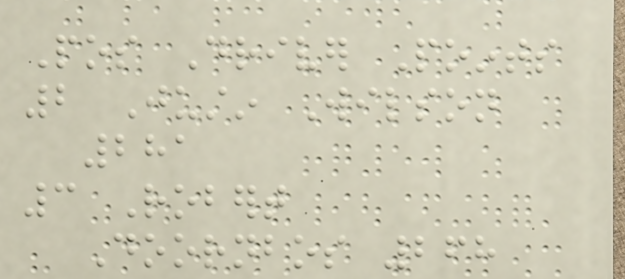Pos Driver Points
2 Justin Wilson
281
3 Robert
Doornbos 268
